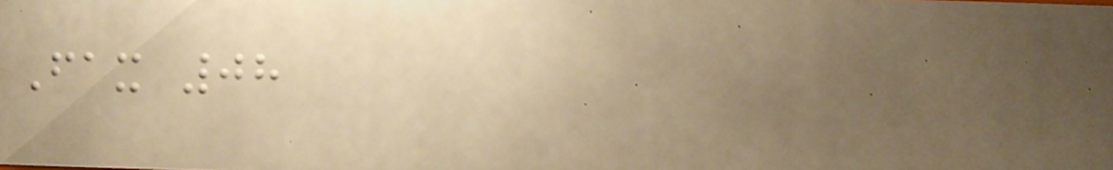Fax 08
